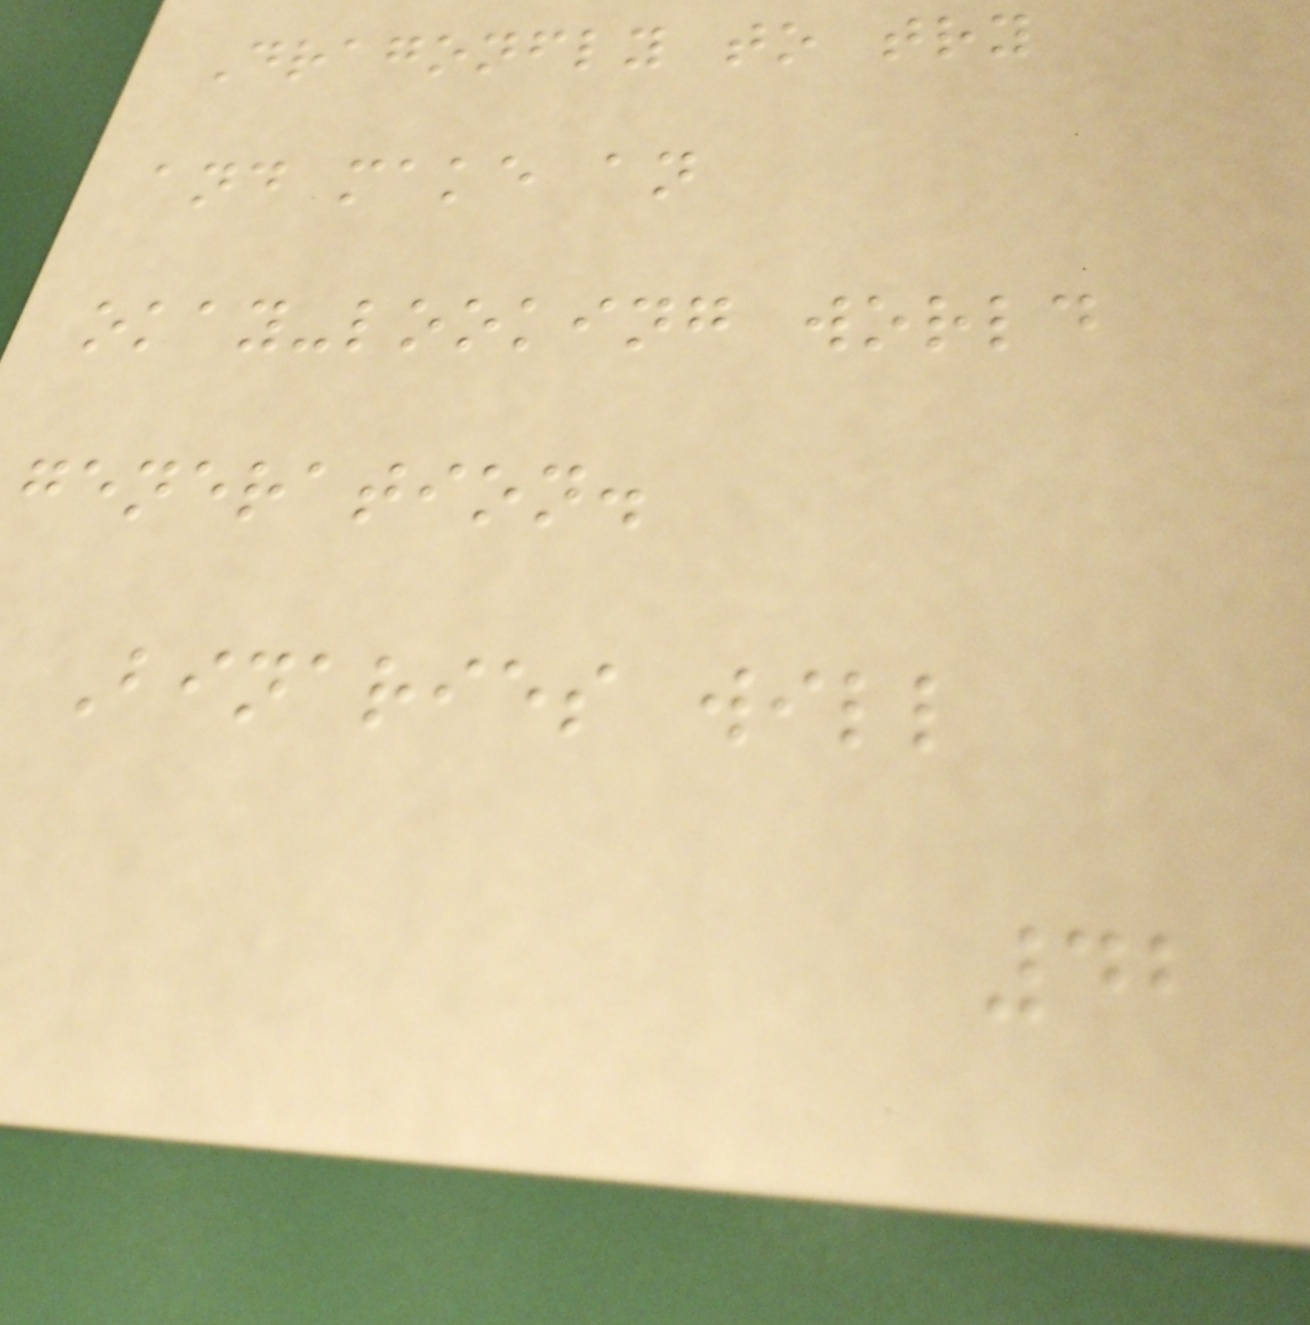Dragonfly to try
and make an
okay-looking world
generation.
Binaries will
42
